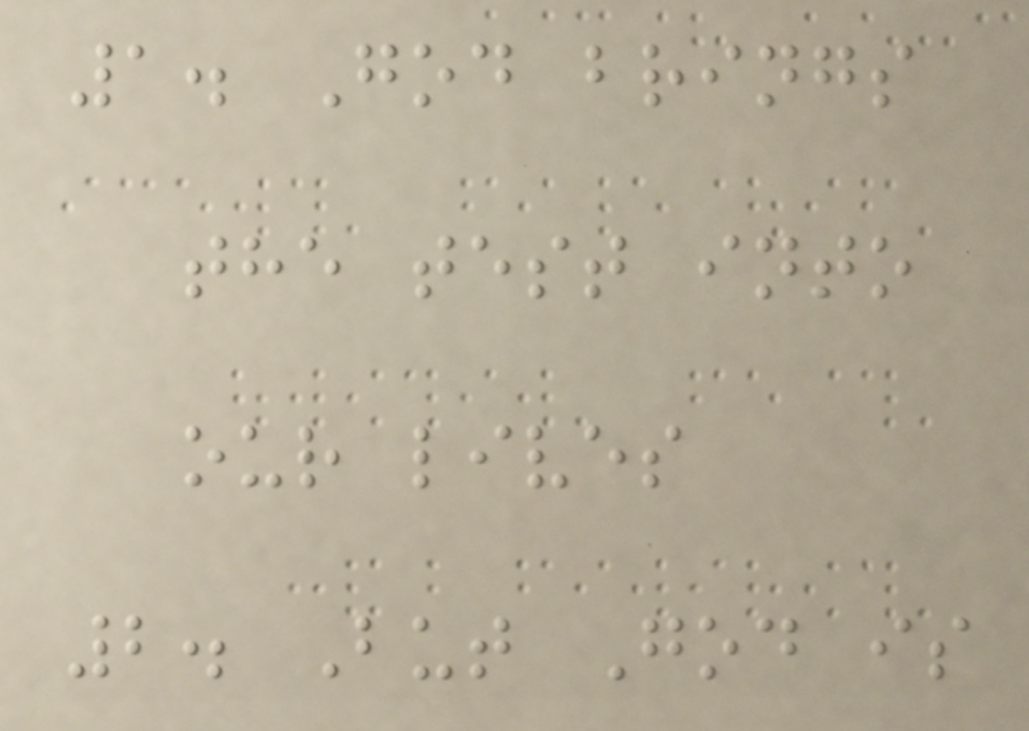1. God brings
the test into
our lives
2. But God is
